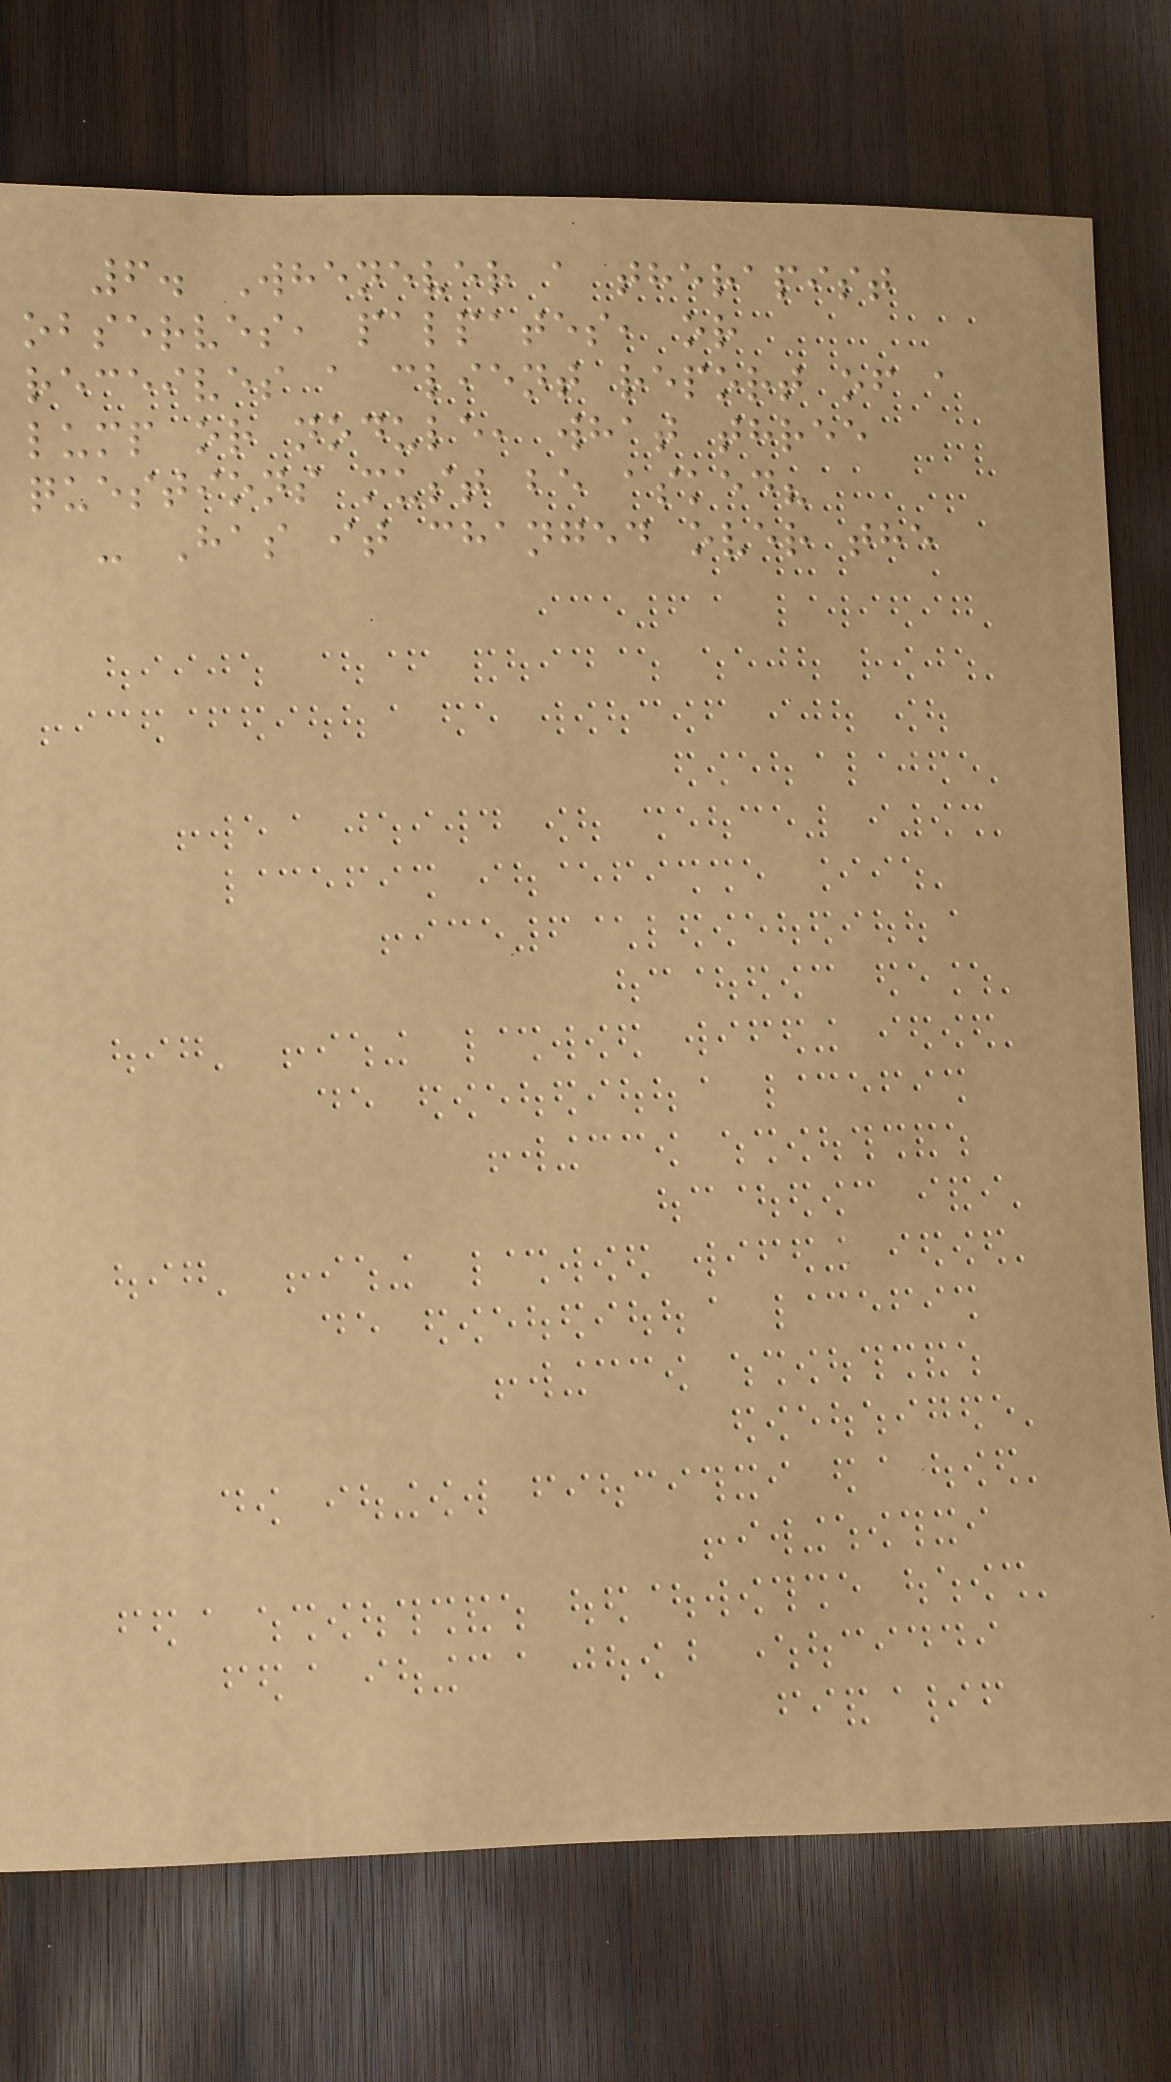6. Whenever a therapist
observes, palpates, or
receives a client report of a
lump or nodule, what three
questions must be asked?
- Has it changed over the
